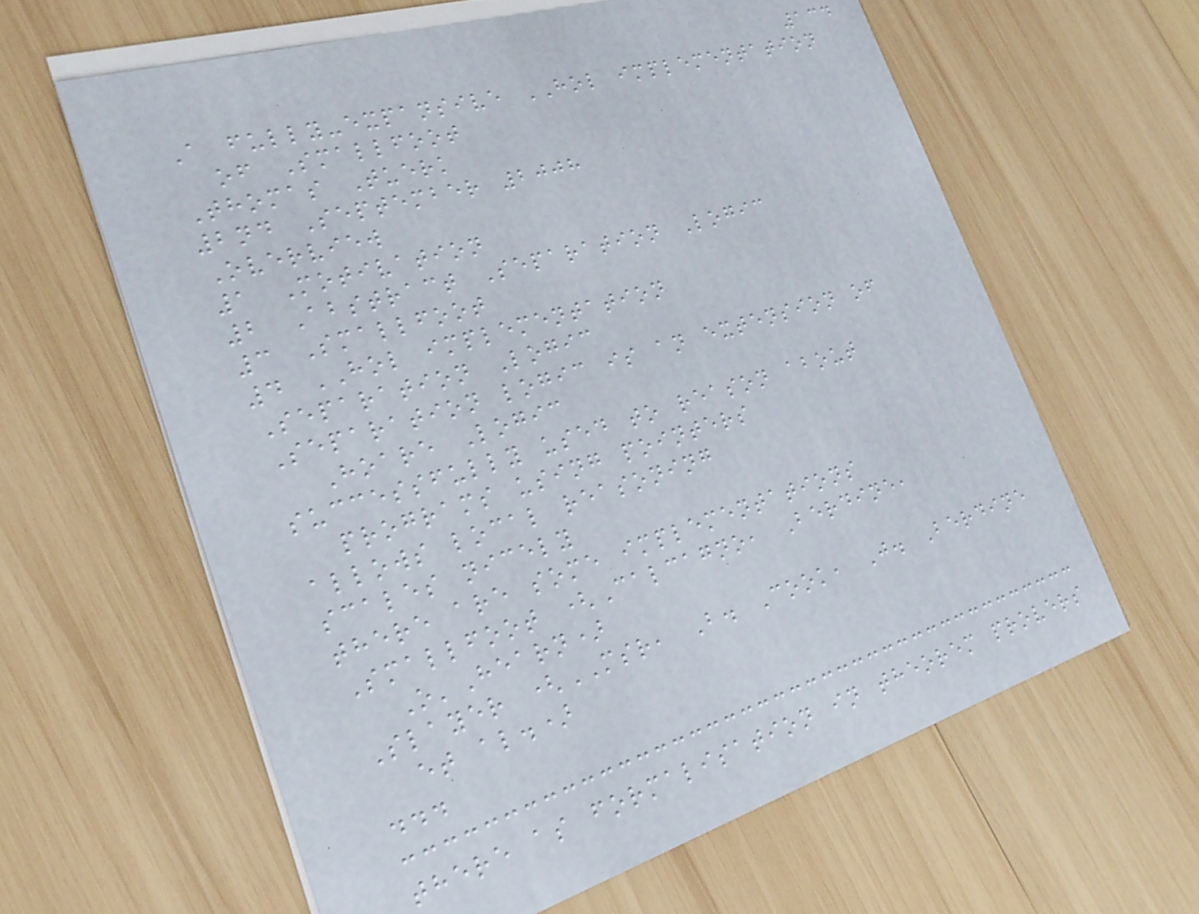134
A fully-expansive HOL implementation
of Smallfoot
Thomas Tuerk
2nd September 2008
Overview
1 Motivation
2 Abstract Separation Logic
3 Smallfoot
4 HOL implementation
Separation Logic
Separation logic is an extension of
Hoare Logic
successfully used to reason about
programs using pointers
allows local reasoning
scales nicely
there are some implementations
Smallfoot (Calcagno, Berdine,
O'Hearn)
Slayer (MSR, B. Cook, J. Berdine
et al.)
...
there as formalisation in theorem provers
